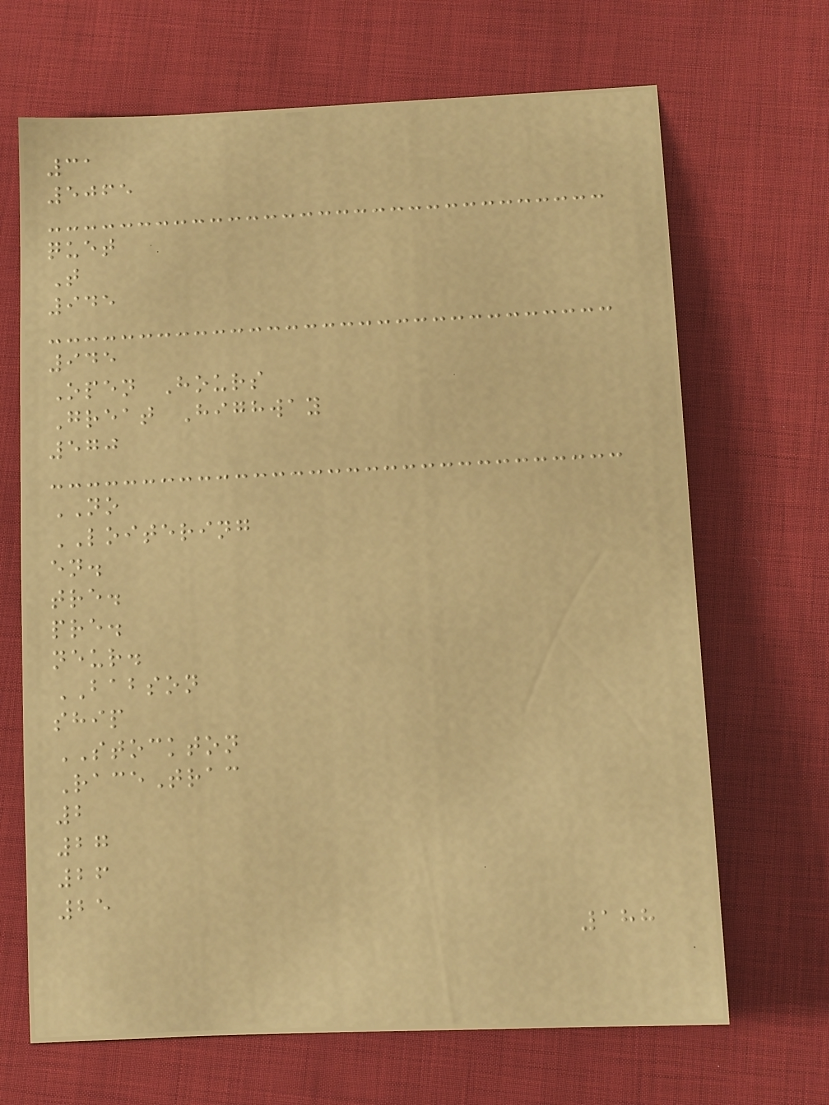31
5065
quet
T
945
945
Open Hours
Great Highway
570
NO
LOITERING
en.
tre.
pre.
neur.
BABSON
ship
STOCKTON
RaceTrac
2
27
26
25
188
